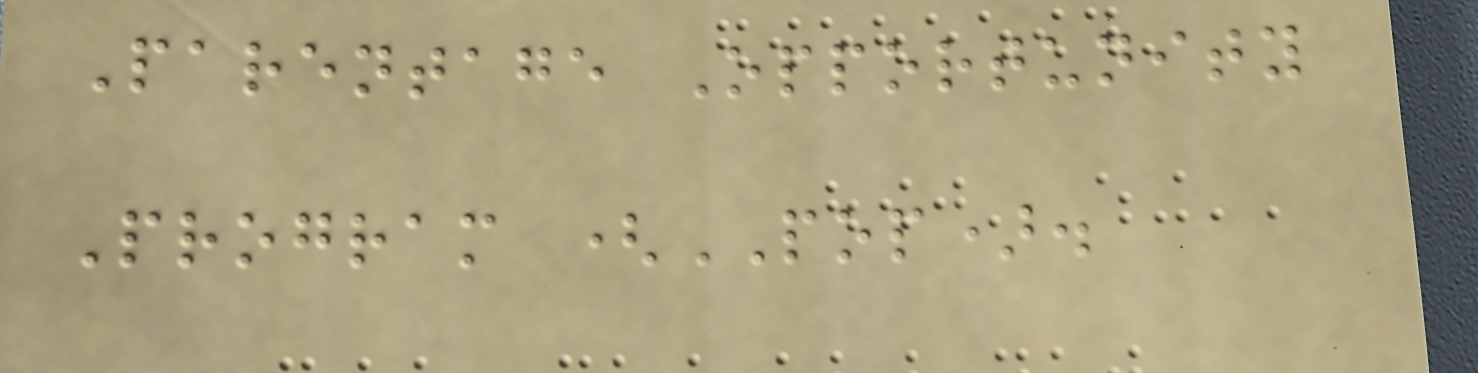Parentage Opportunity
Program (POP).
